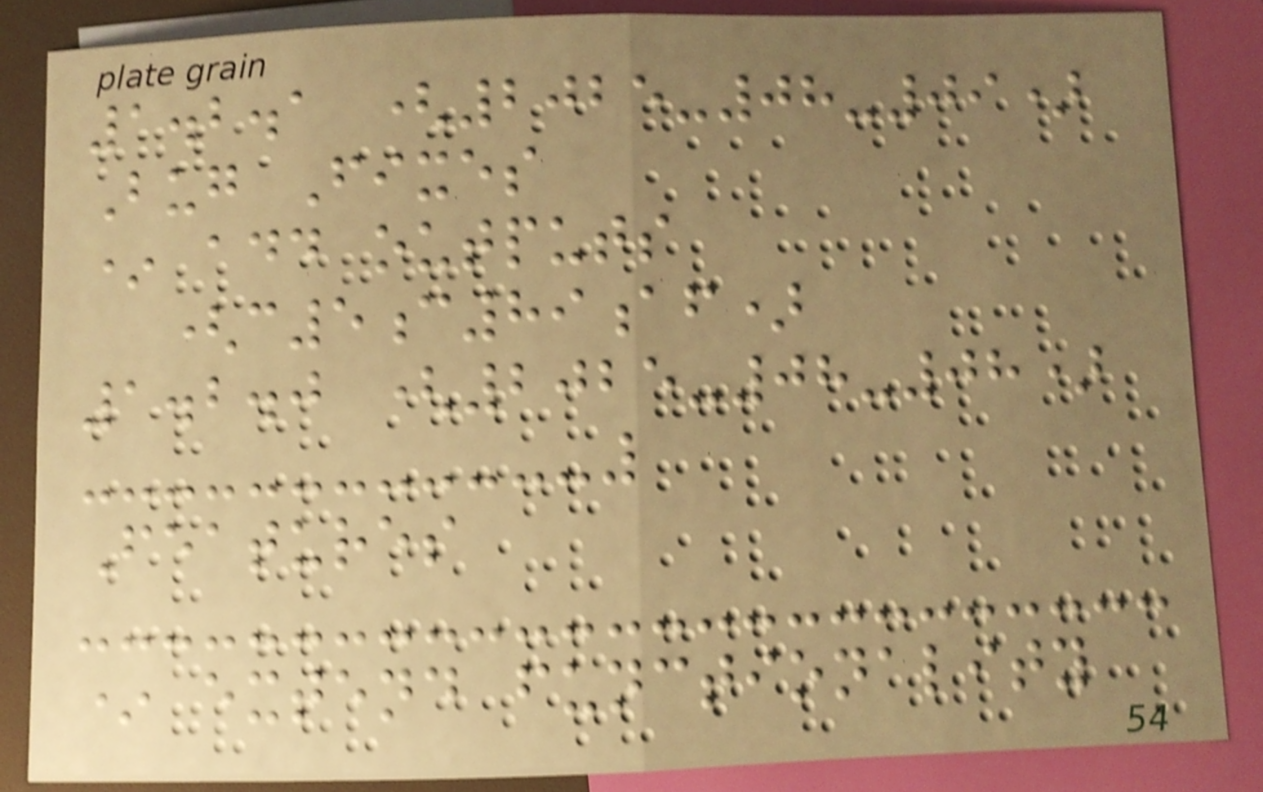1.2.1 (2025-08-09)
Bug Fixes
* add outputs
(c5c89af)
1.2.0 (2025-08-08)
Features
* extend functionality
